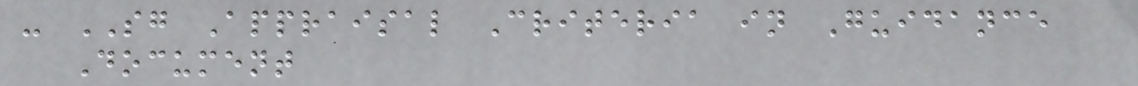- SG Appraisal Criteria in Guidance
Document
